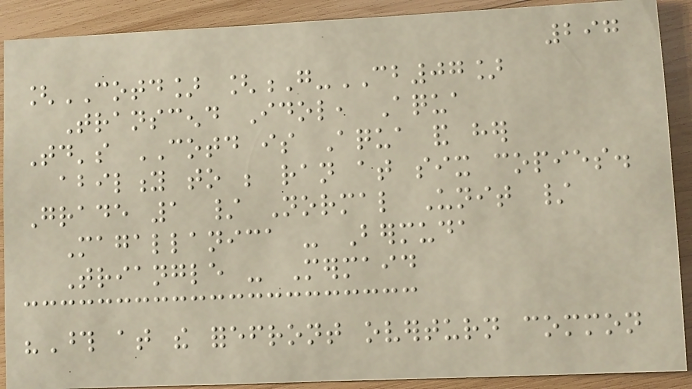297
[COTD] [G-CB07]
Transcend Idol, Aqua
Today's COTD is Aqua and her
ability to be ran at six copies.
Grade 1 / Normal Unit /
Magallanica - Bermuda
Triangle - Mermaid
"Those at the forefront overturn common
